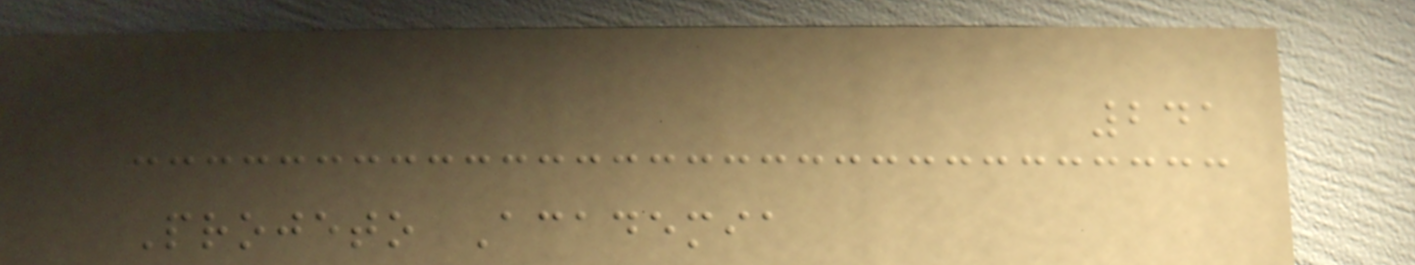241
Projeto Academia
